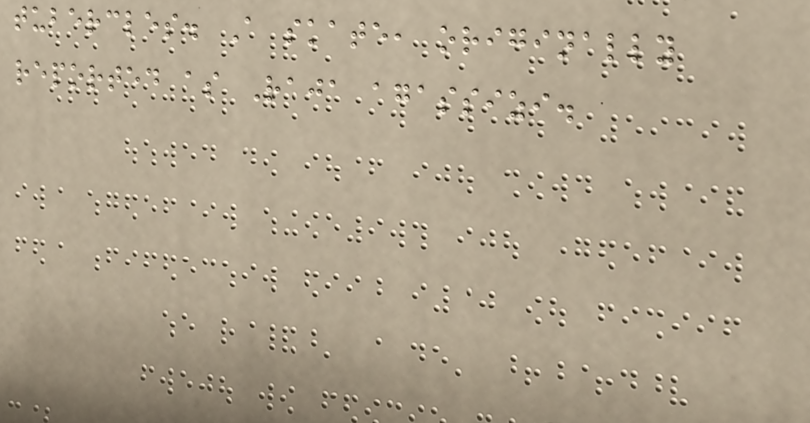tubercles. A skate, originally
reported as Raja agassizi.
